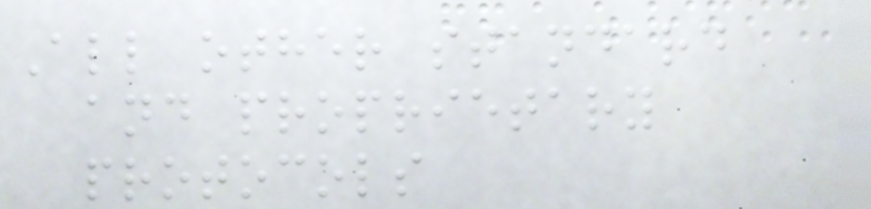All other standard
and proprietary
protocols
